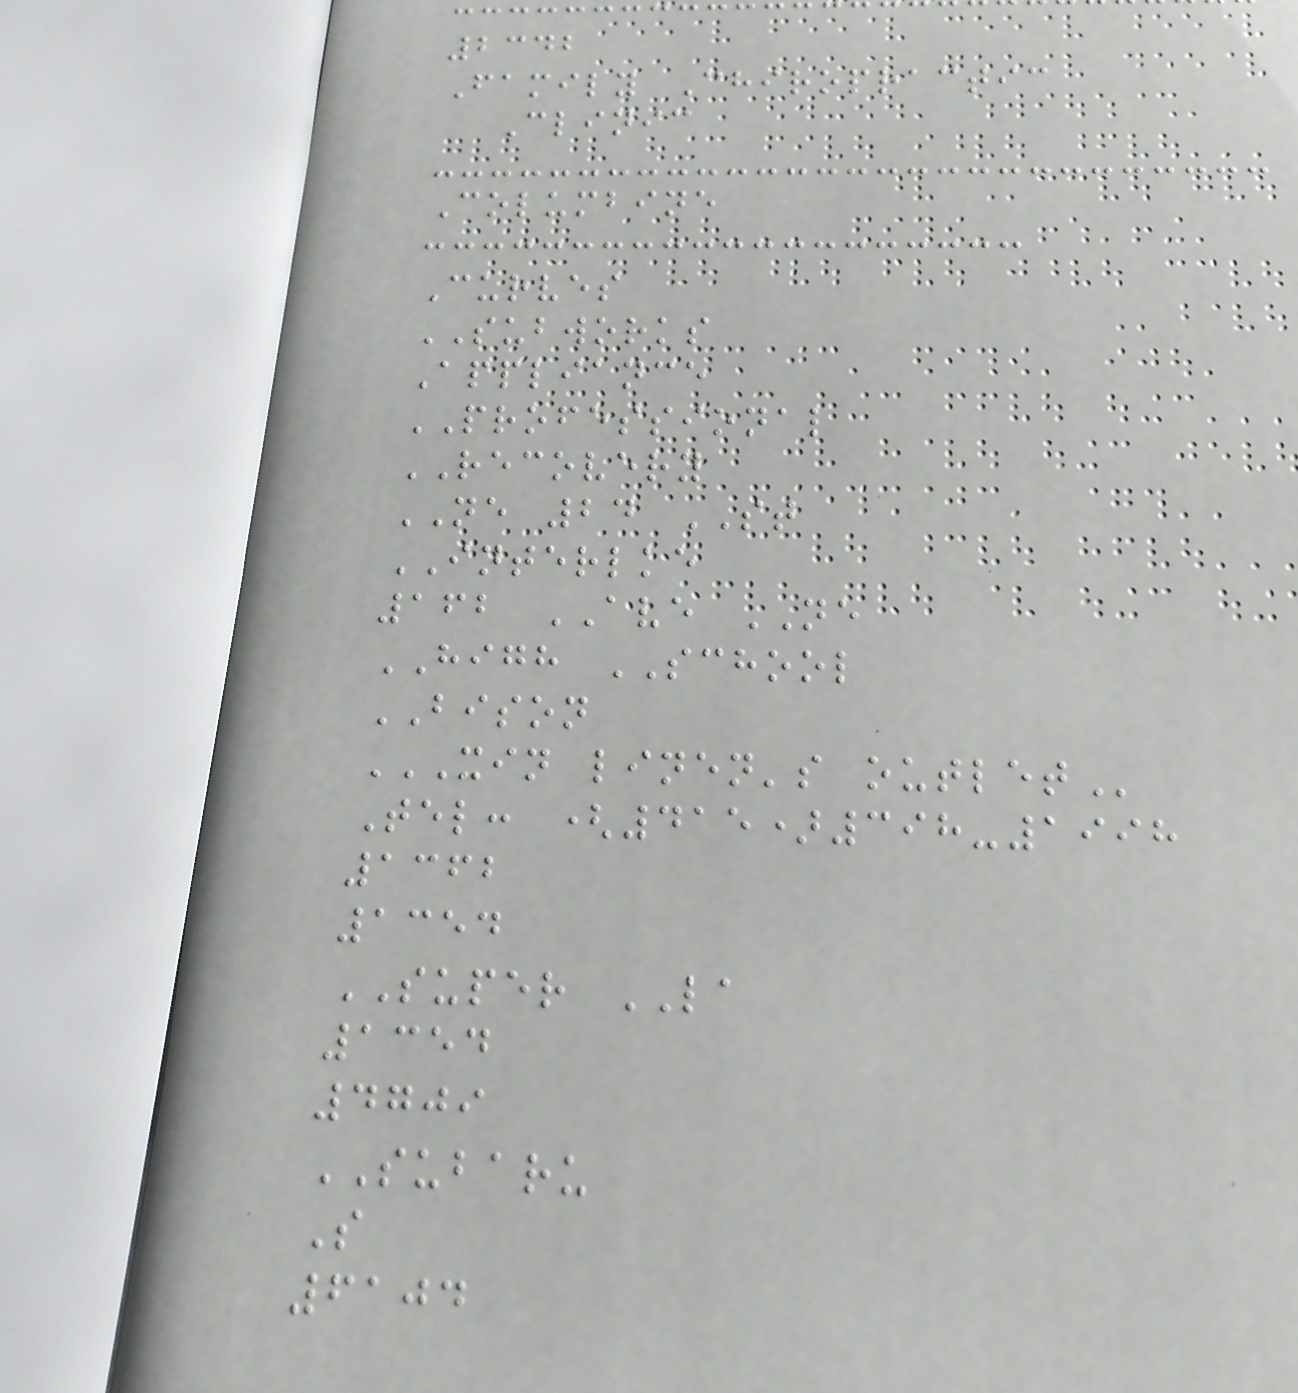2342
Family Chiropractic
Clinic
Columbine
Curves
SUBWORKS
Appliance
PROFESSIONAL
RECOVERY
NE 24 ST
INTERLKE
162 AVE NE
HIGH SCHOOL
BISON
XIN LINEN'S OUTLET
Tel: (415)398-1998
1362
1354
SUPER LA
1354
4709
SUBARU
S
6104
